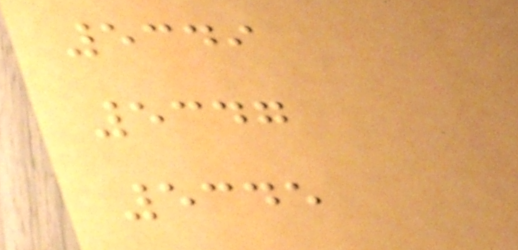5349
5347
5345
